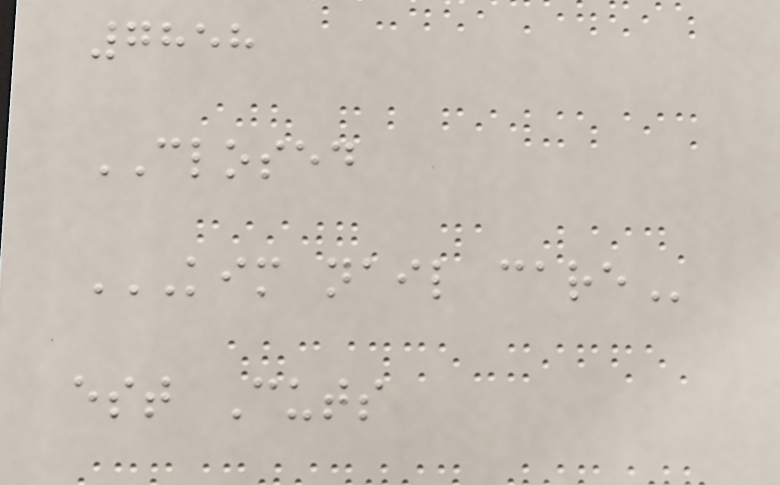7858
CLOSED
KIM NAIL CARE
est Cuts
